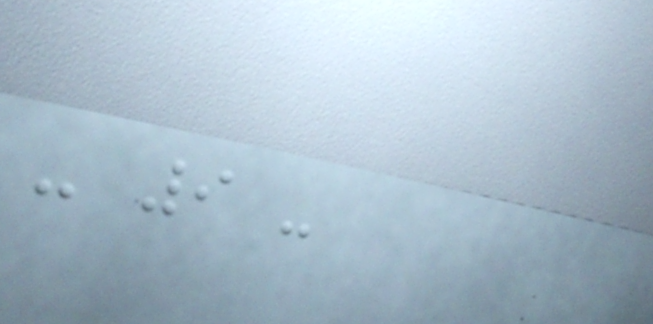- 9 -
